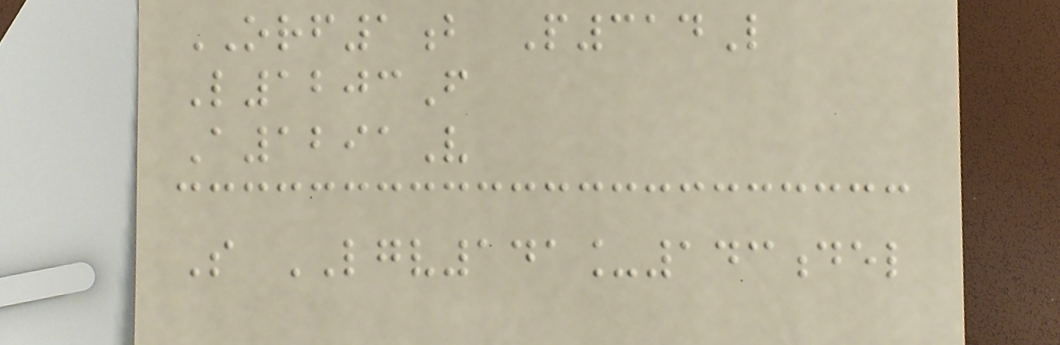ORF1b P314L
L1203F
A1291V
S LGV141_143del
